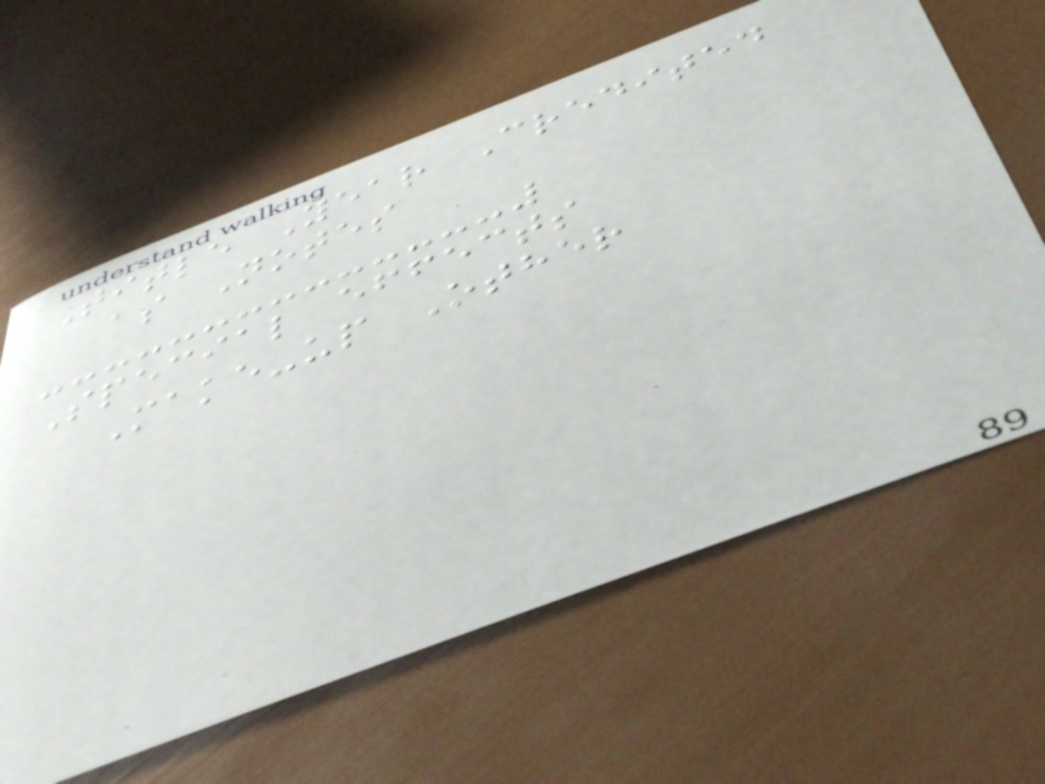Title Year Credited
as Notes
Special effects
Make-up Other
